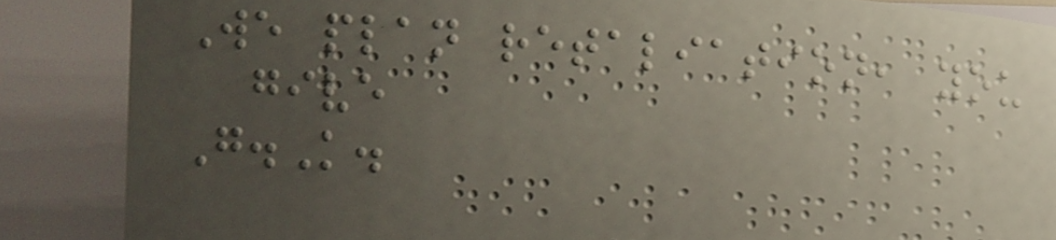We plan retaliation, you
give
G.K.
